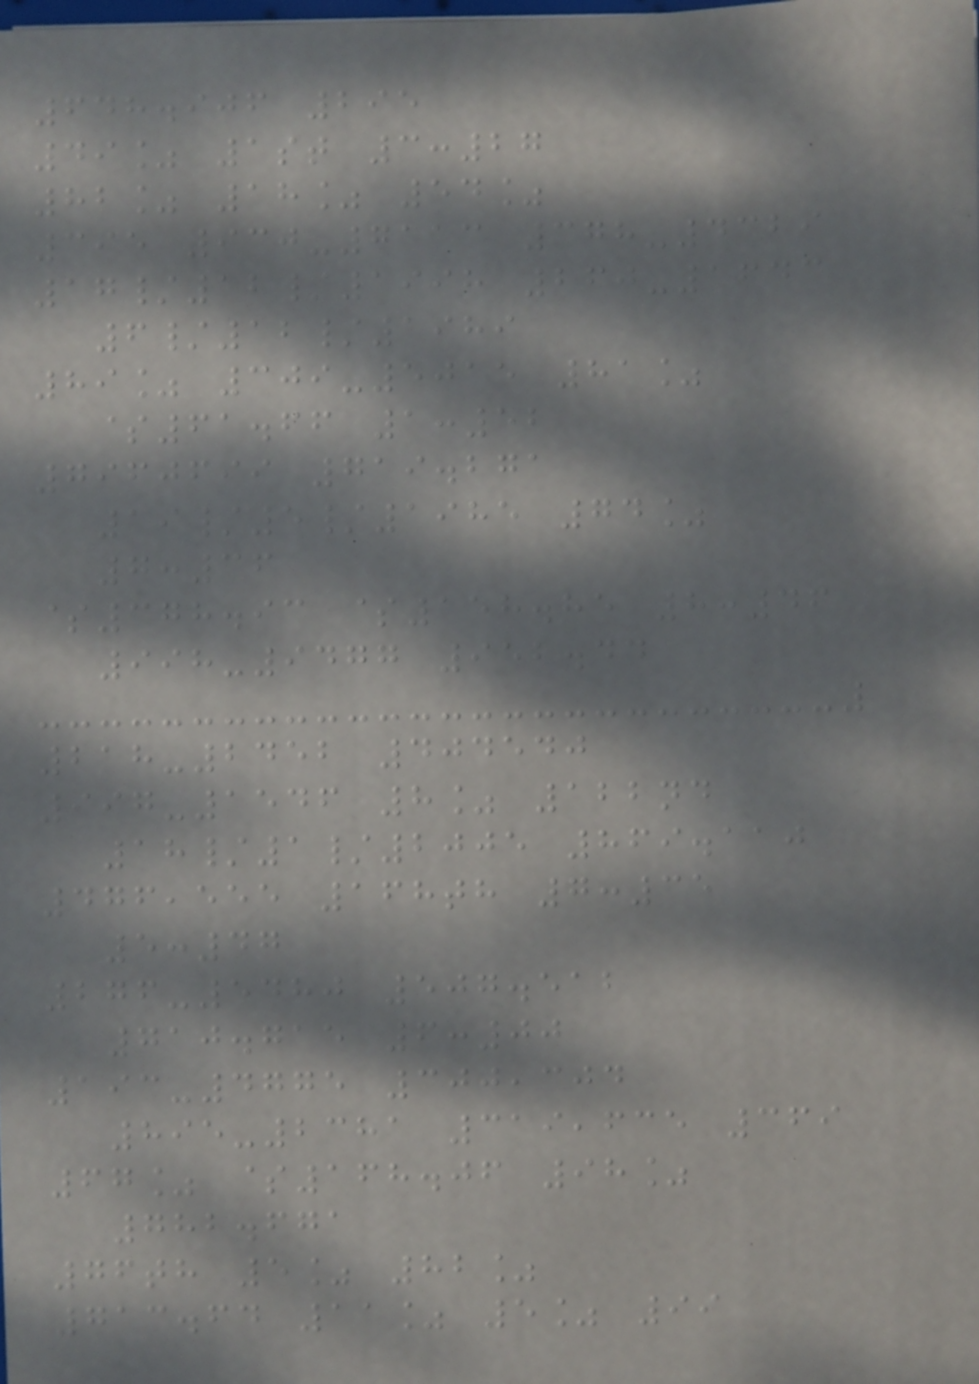648.906 295
49% 1st 3:27
82% 18% 54%
395 930-7113 378-4329
17/12/1998 260-1643
6/12/1989
89% 309-5015 81%
$61.66 1:52
7960699 719.271
19/5/1985 74%
7:36
$378.93 $158.85 8:46
998-9477 952.44
218-2452 404540
997-1546 8% 122nd
18/1/2005 869.110
476,555 168th 7:35
5:47
276-5480 507.512
710.715 6:00
193-4775 300,304
895-2381 319,635 369
67% $168.06 98%
782.671
76th 5% 82%
713.64 11% 5% 99
